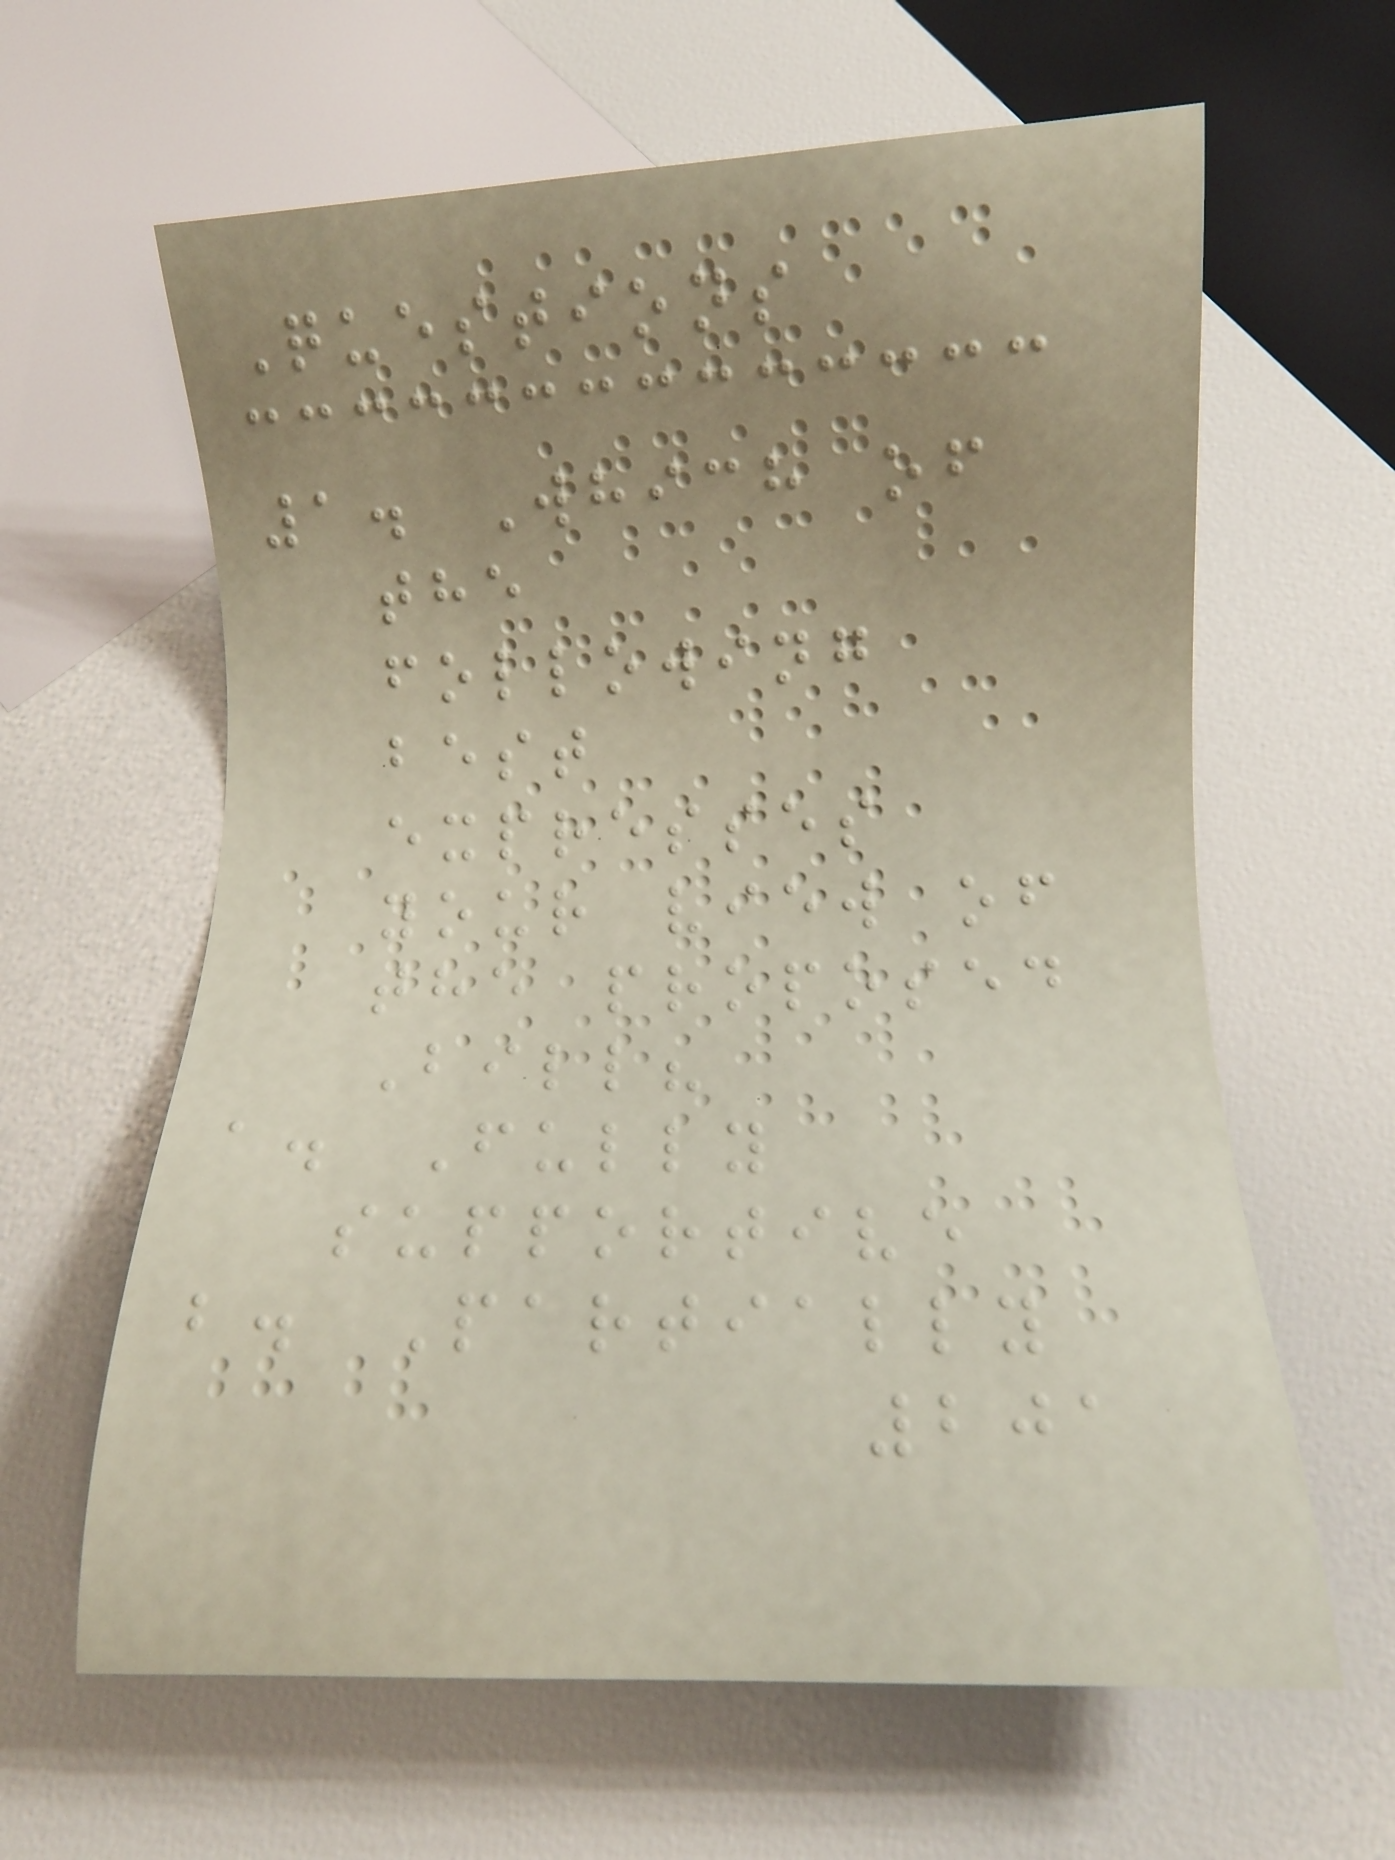Questions
1. Which of
the
following
best
expresses
your view of
the proposed
Bill?
a. Fully
supportive
b. Partially
201
